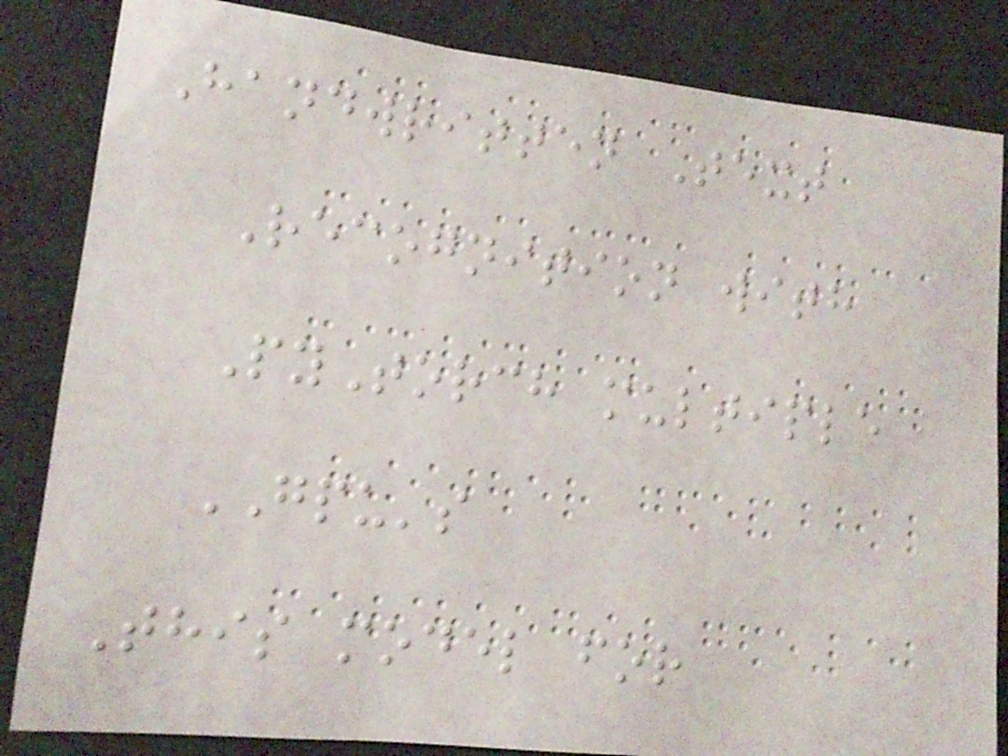Handwritten Text
Recognition with
PyTorch multiple
GPU's
This model for
